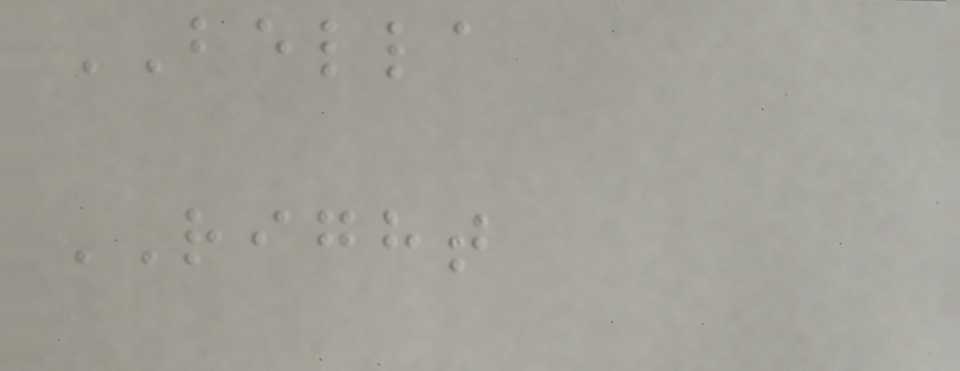BELLA
RIGHT
